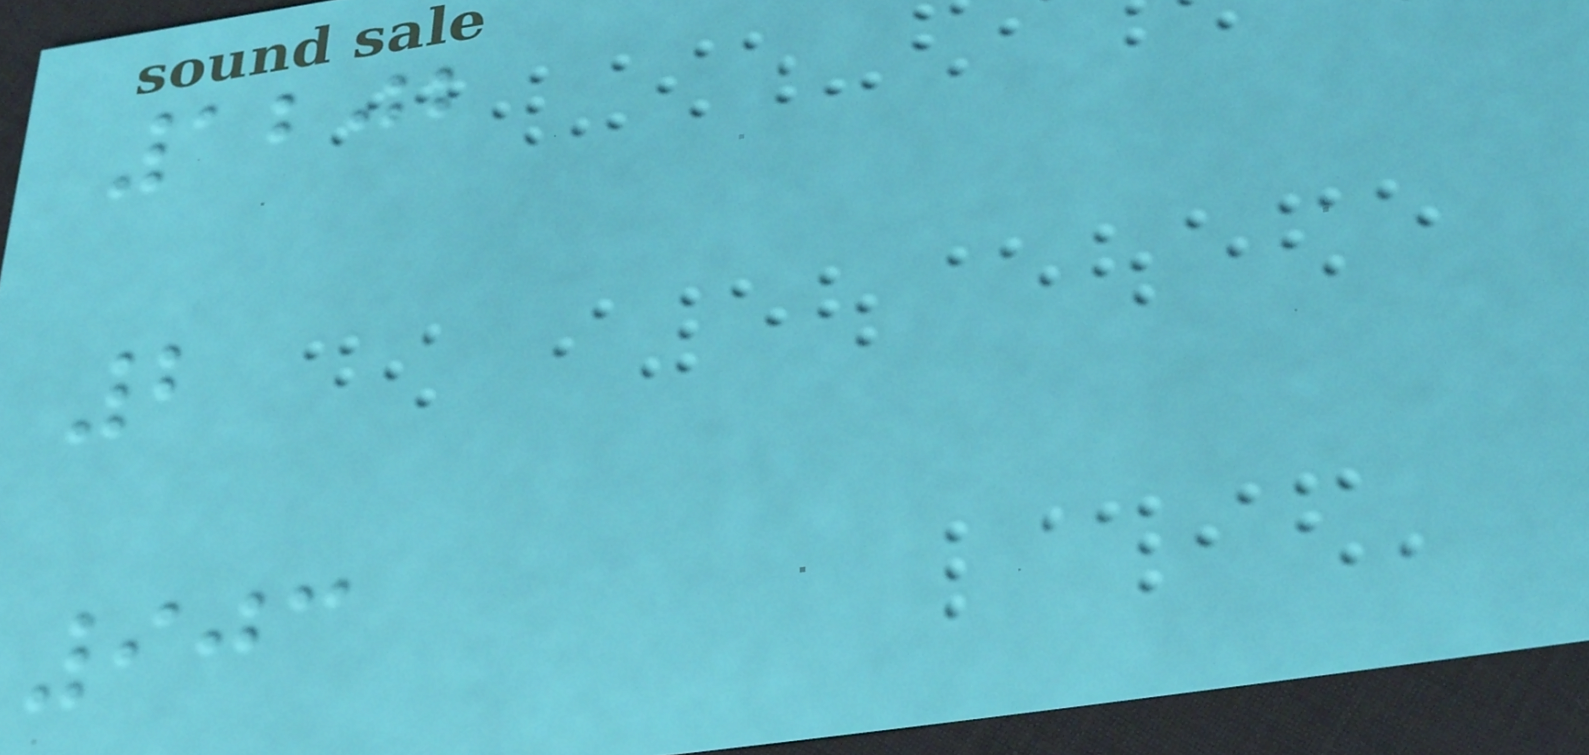1202
2
903
